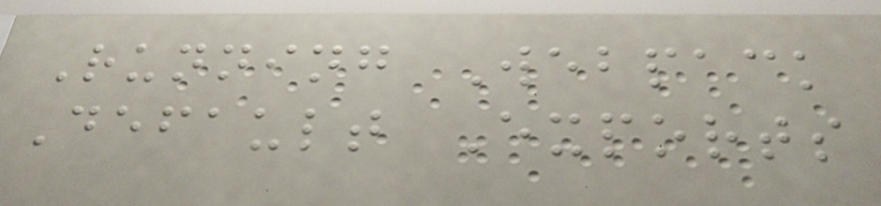Running Webpack
Default Exports
